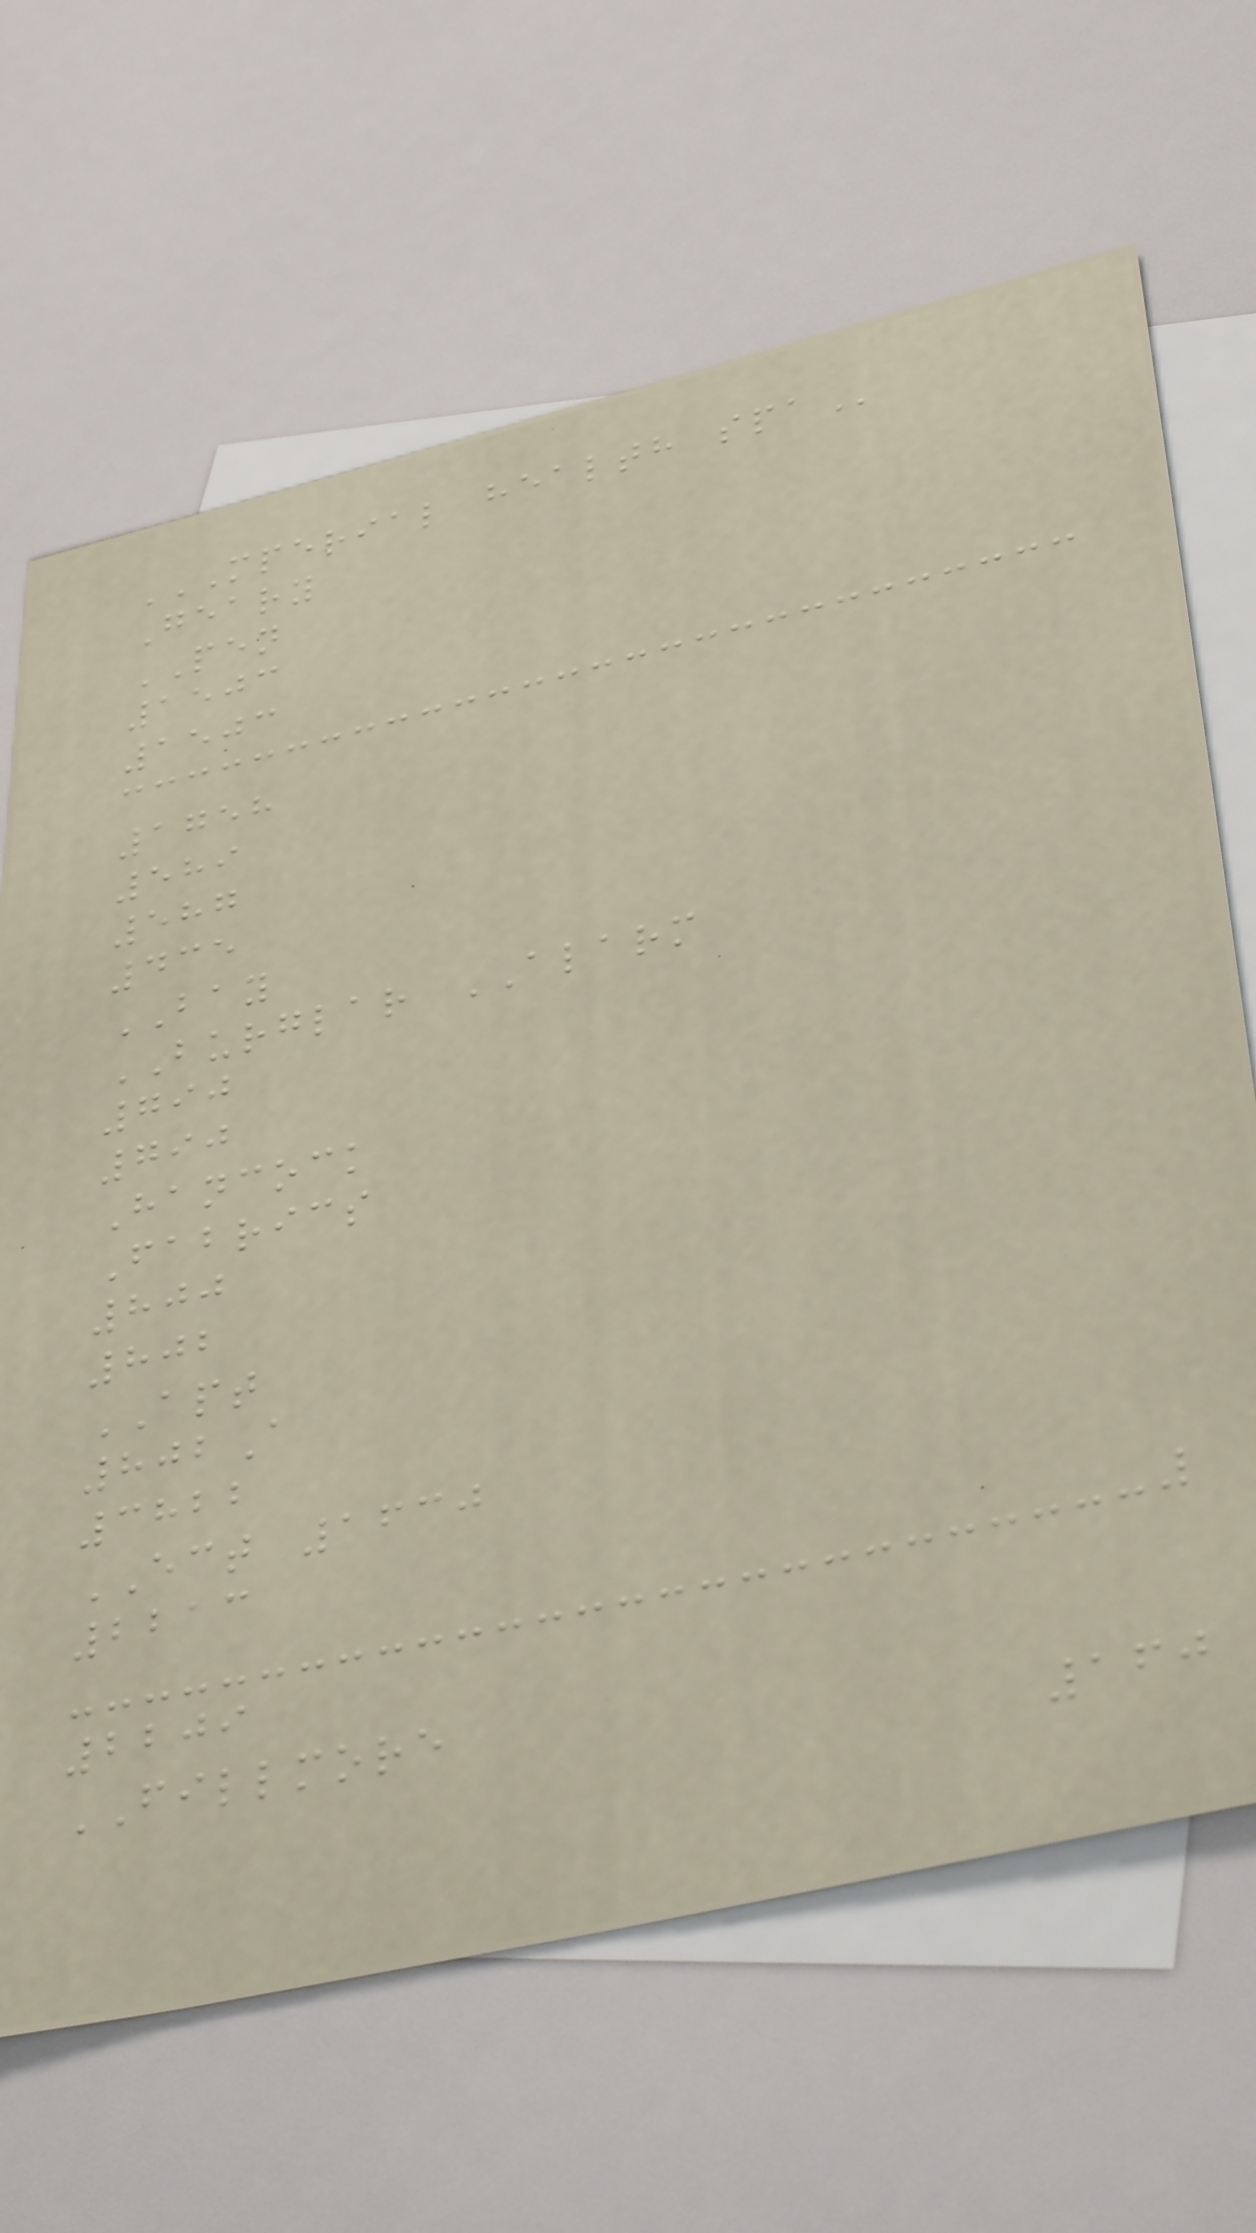MPERIAL HEALTH SPA
Geary
PEN
1503
1503
1758
589
587
435
BAY
BURGLAR ALARM
790
790
Hancock
Fabrics
800
802
APT
802A
3822
ECT 1630
2213
2209
FILLMORE
160
